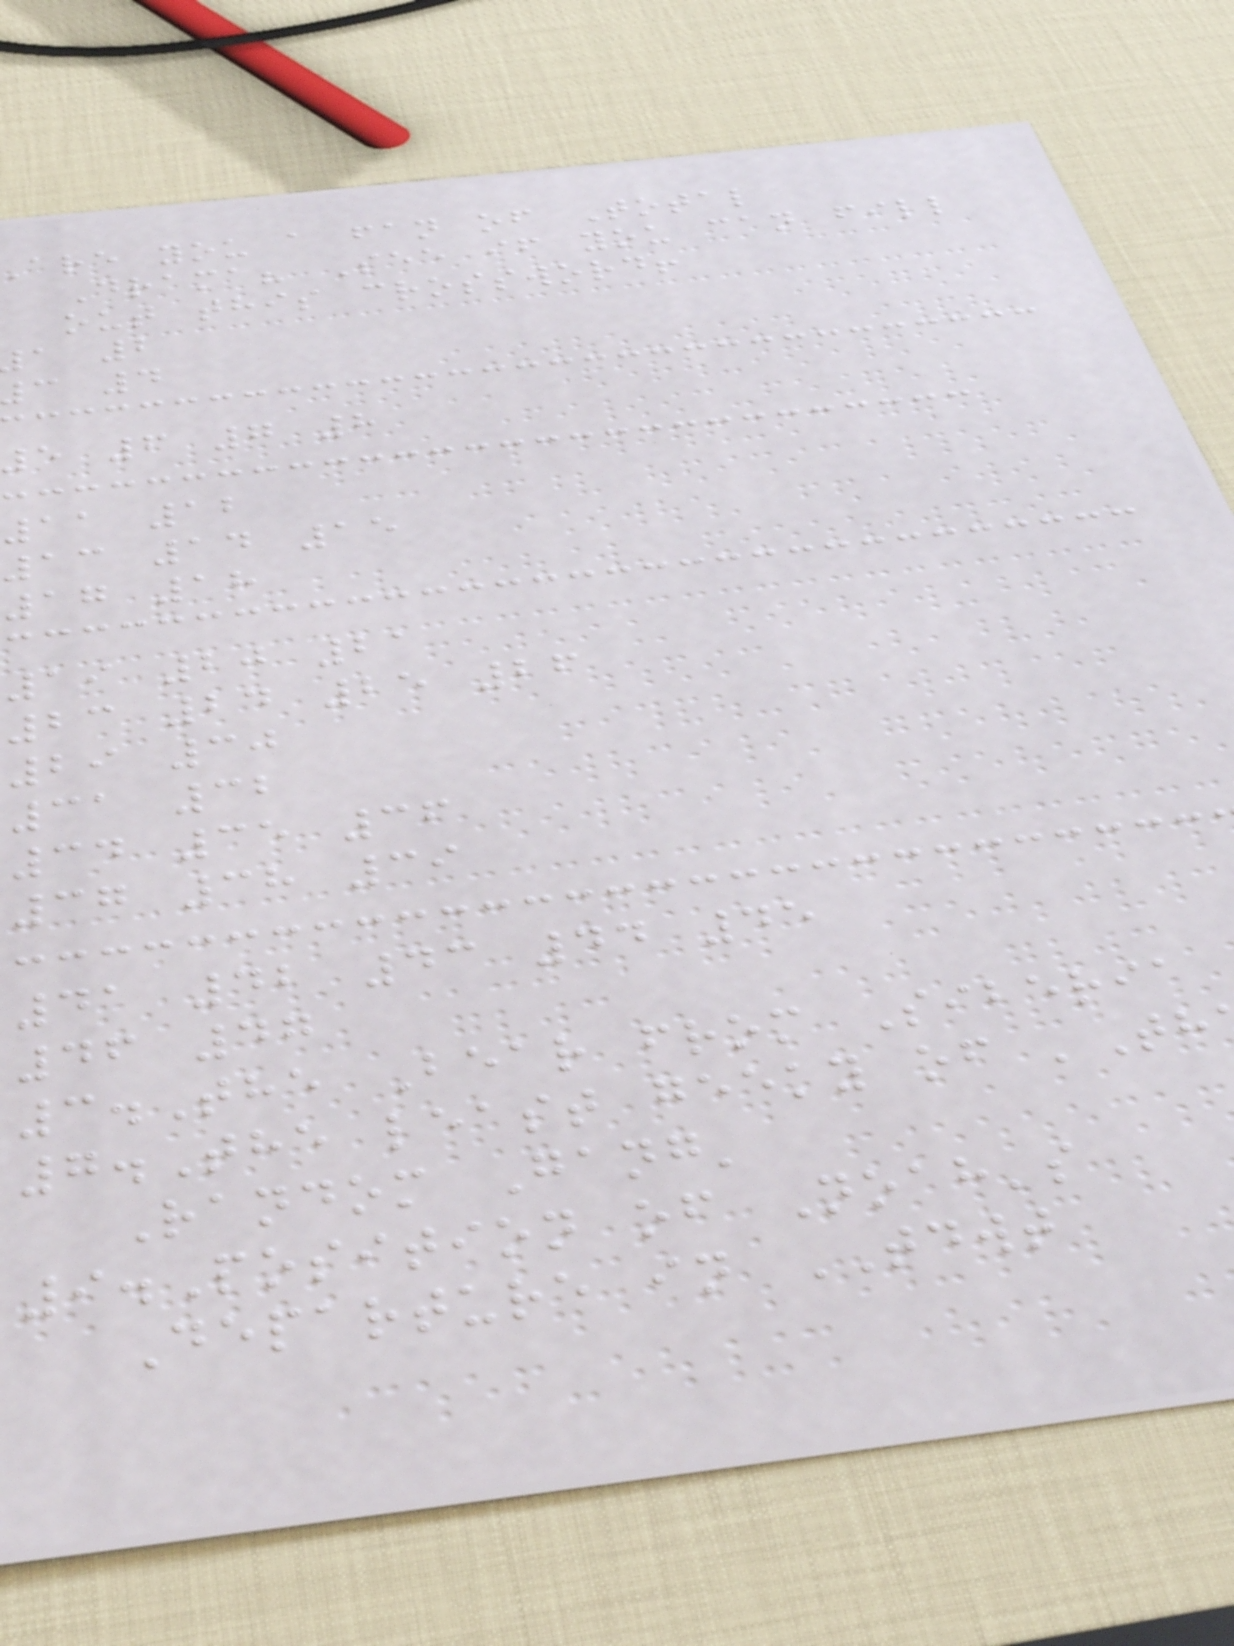are you a fan of Total
Drama? See if you can fill
out this crossword!
a 2
c 4
5 6 7 8
11 12
13 14 15
17 18
19 20 21
23 24 25 26
29 30
31 32
34 35 36
37 38 39
41 42 43 44 45
46 47
3.The Bear from Siberia
7.The least geeky of 'Th
Random Gang'
9.Position of Noah's
Departure in TDWT
